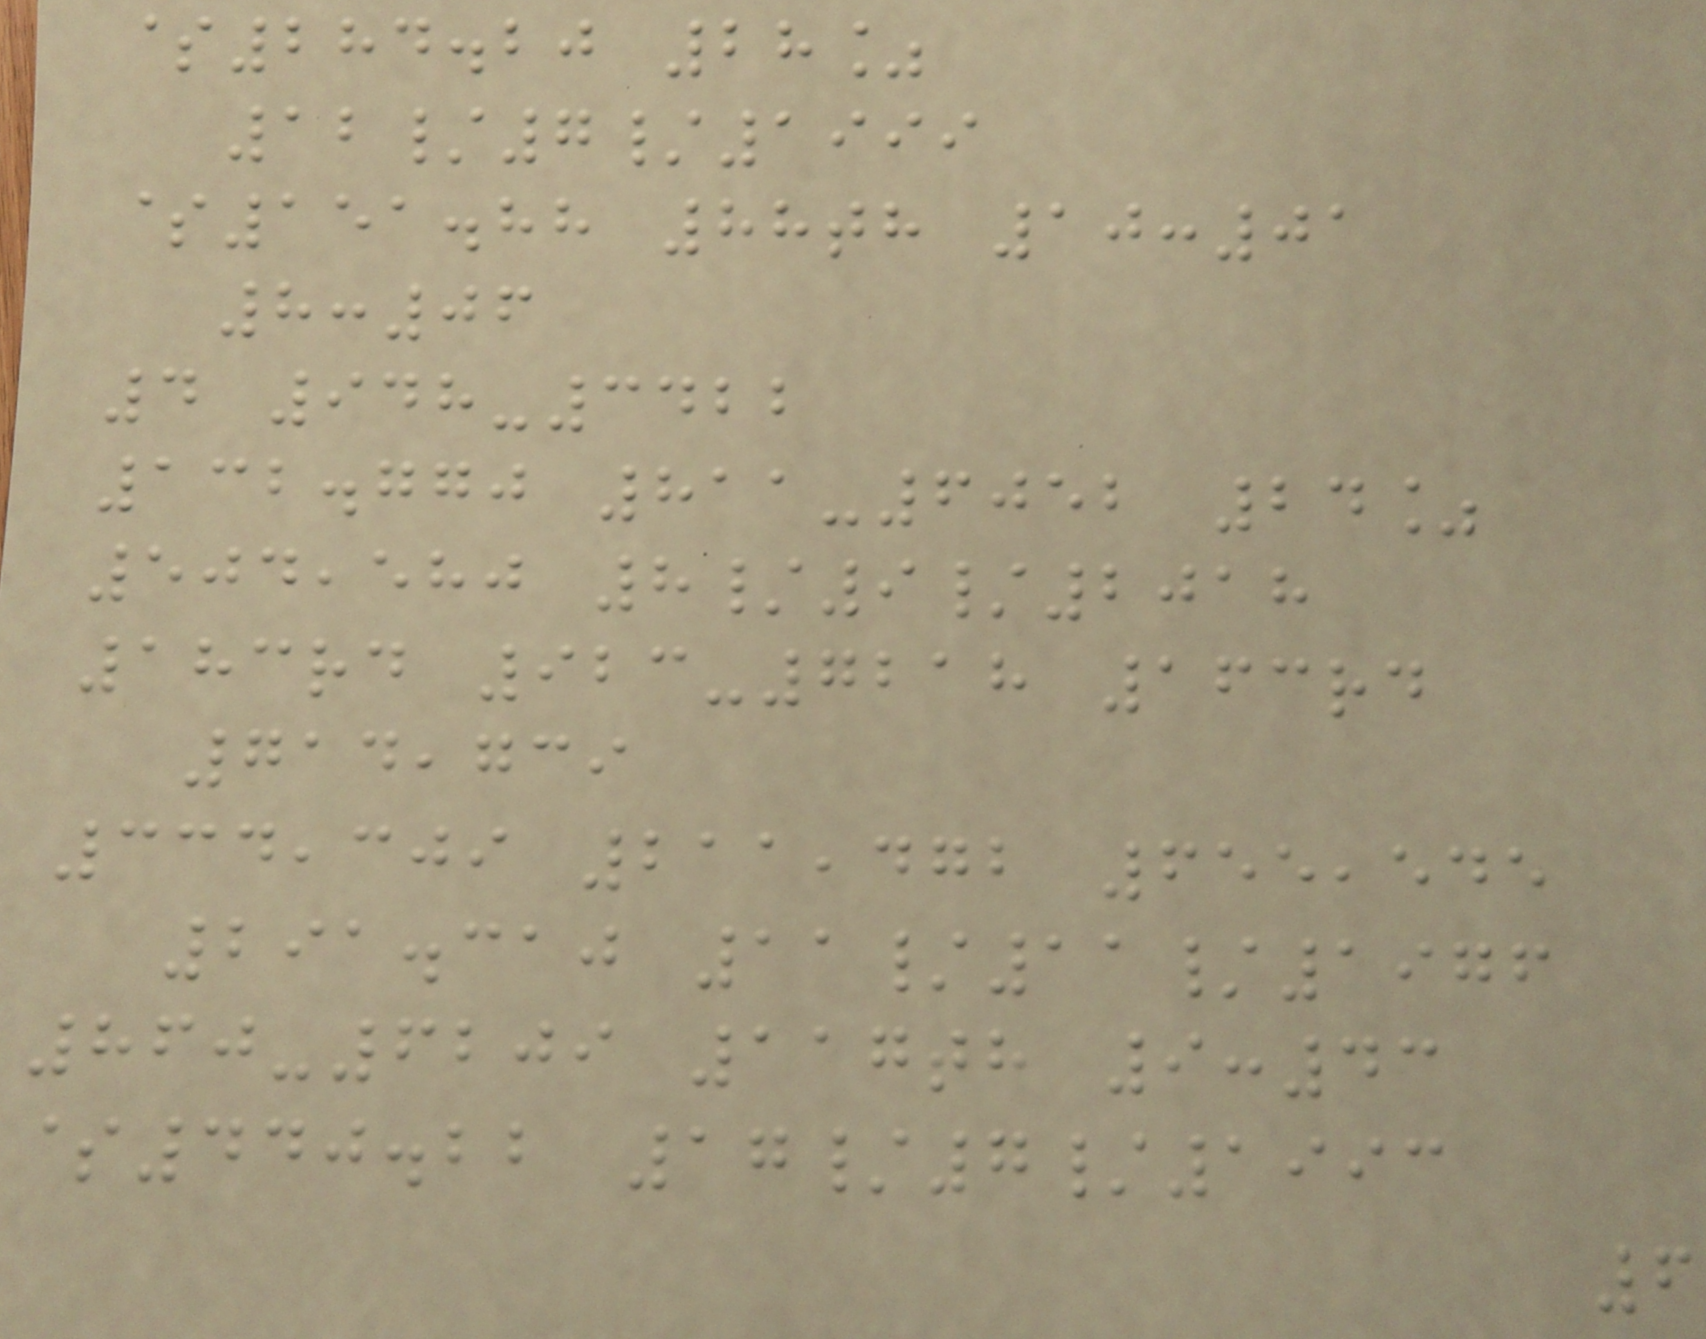$284.20 28%
12/7/1999
$151.88 88th 10:01
8:06
4 948-3422
132.770 811-6052 24%
504,580 8/9/2018
183rd 923-7218 163rd
714,739
334,309 211,472 655,545
291.310 11/11/1976
860-6209 117th 9:43
$440.22 17/7/1993
6
